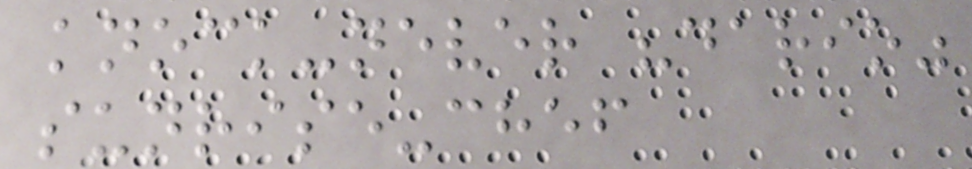knock-never "dario"
sunrise-chef
